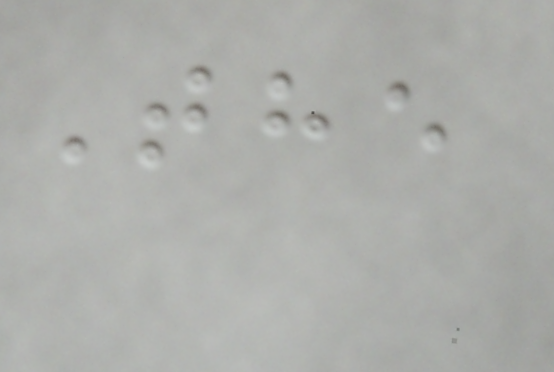The
